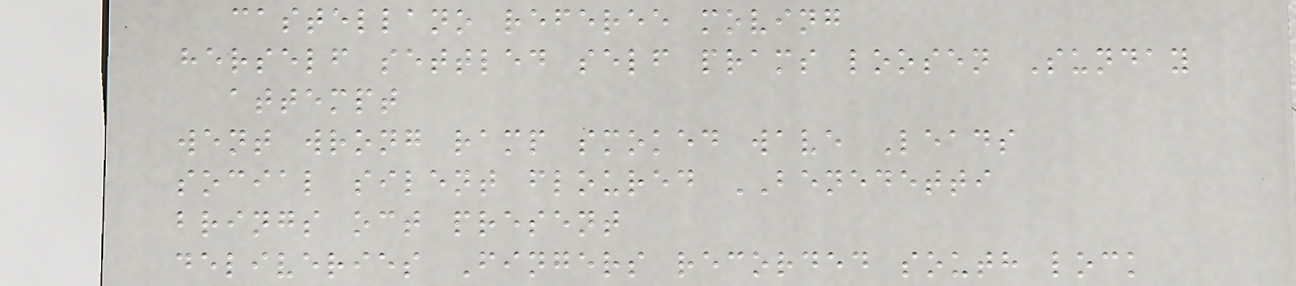castellano referee moving
herself settled self prams loosen Sunday
attempt
went wrong ramp smoked wave Leads
social silent floured BENEDETTI
brings oct present
deliveries Fingers recorded south lock
